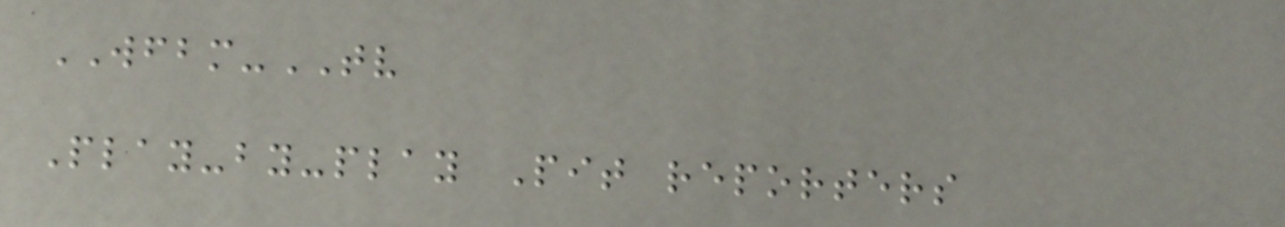WFBM-TV
Play-by-play Pit reporters
